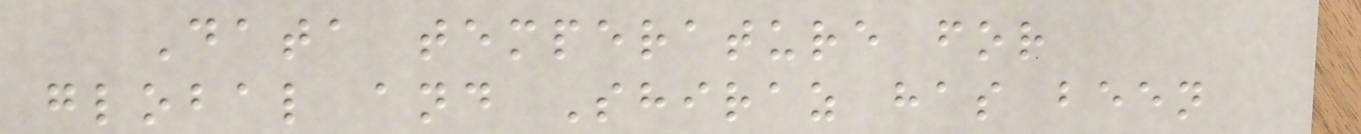Data temperature for
global and Shiraz has been
